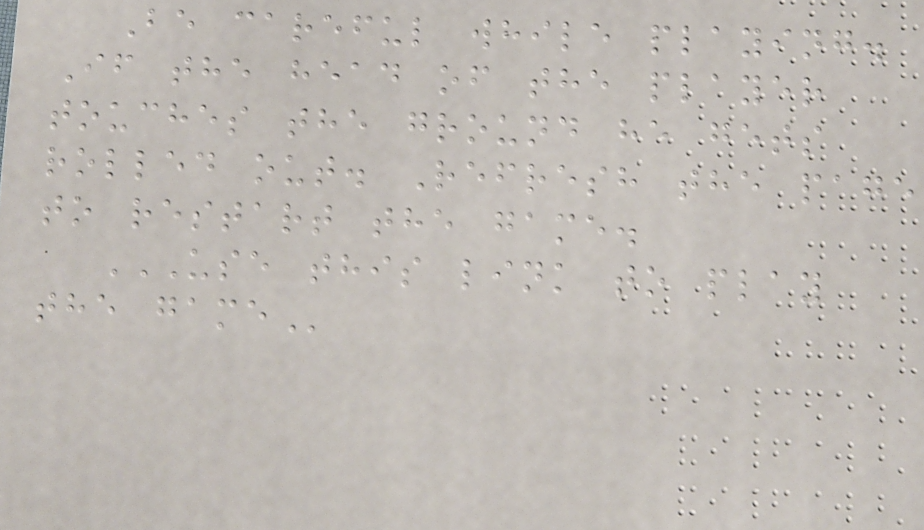Be careful while playing.
If the head of the player
touches the ground he gets
rolled out. Refresh the page
to restart the game.
USE THIS LINK TO PLAY
THE GAME
